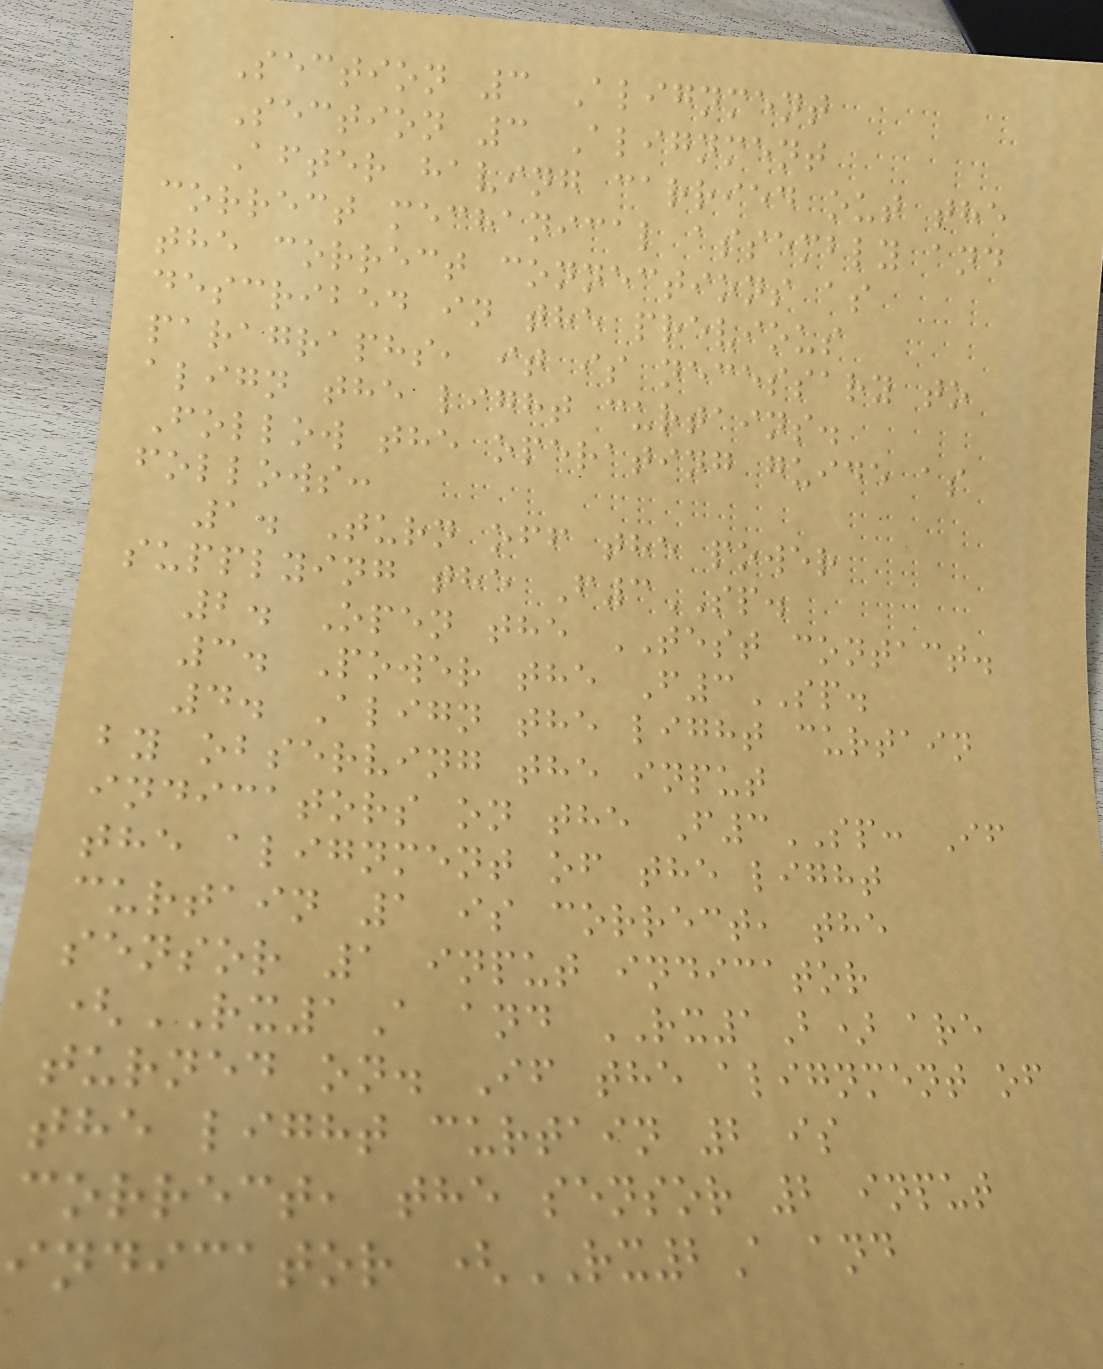Section 3 Alignment
Section 3 Alignment
After having carried out the
correct mechanical assembly and
the correct connections as
described in the previous
paragraphs, it is necessary to
align the light curtains.
Follow the operating guide as
follows:
1. Turn off the power
supplying the F3SP.
2. Open the TEST contact.
3. Power the F3SP.
4. Align the light curtain
by observing the input
indicators on the F3SP: If
the alignment of the light
curtain 1 is correct, the
sensor 1 input indicator
(RX1A and RX1B) are
turned on. If the alignment of
the light curtain 2 is
correct, the sensor 2 input
indicator (RX2A and
